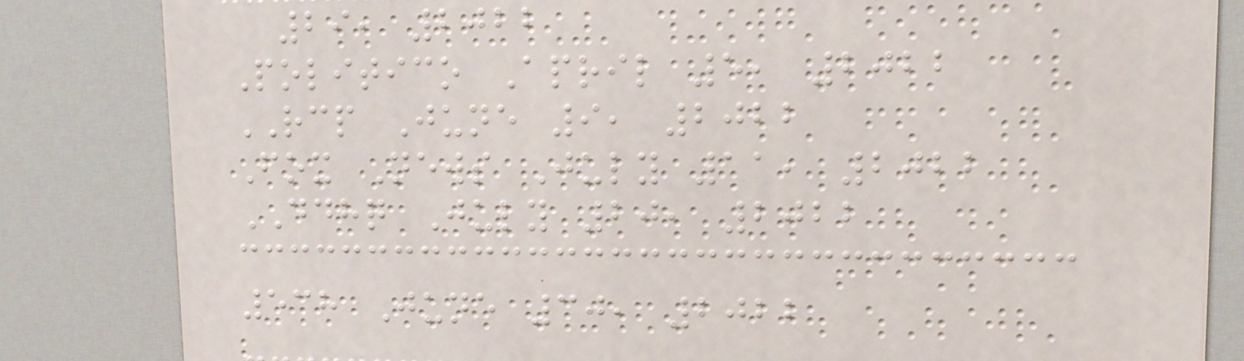29, 2022
Politico April 5, 2022
RCP June 9, 2022
Fox News July 11, 2022
DDHQ July 20, 2022
538 June 30, 2022
